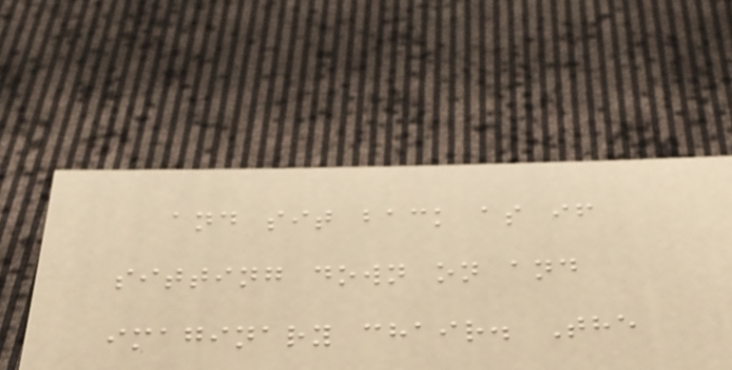and sit back as if
sitting down on and
imaginary chair. The
